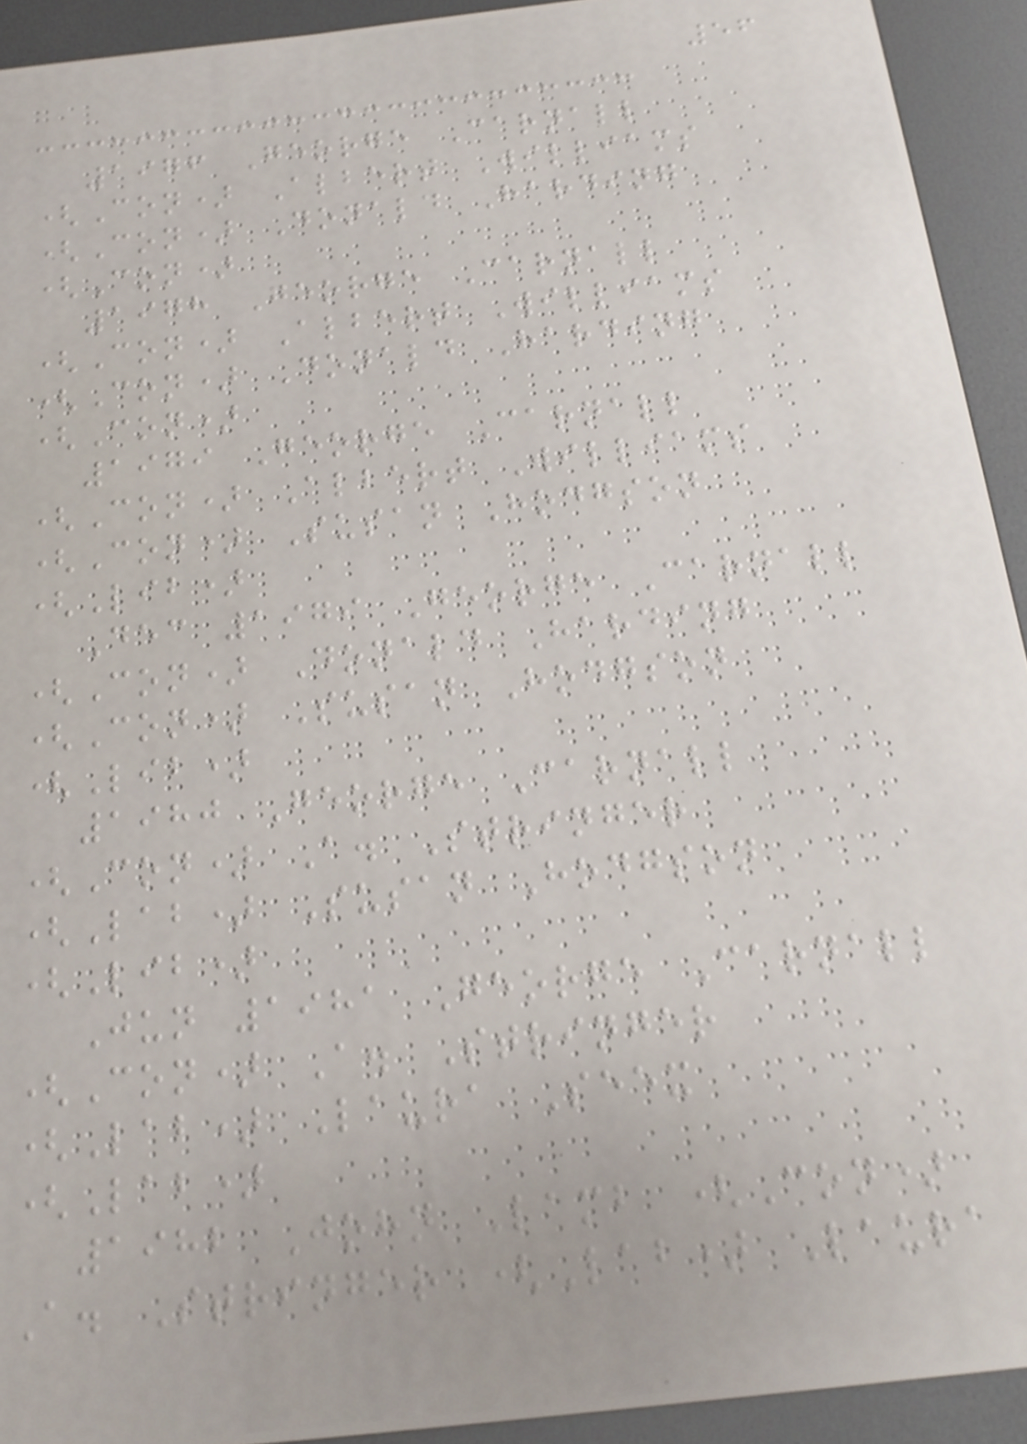56
1976 George Carnall
(Con) Albert Williams
(Con) Donald Harding
(Con)
1978 George Carnall
(Con) Albert Williams
(Con) Donald Harding
(Con)
1979 George Carnall
(Con) Albert Williams
(Con) Susan Hodgson
(Lib)
Dec 1979 George Carnall
(Con) Donald Harding
(Con) Susan Hodgson
(Lib)
1980 George Carnall
(Con) A. Stringer
(Lab) Susan Hodgson
(Lib)
Jun 1981 George Carnall
(Con) A. Stringer
(Lab) Laura Seex
(Lab)
1982 John Lamb (Con)
A. Stringer (Lab) Laura
